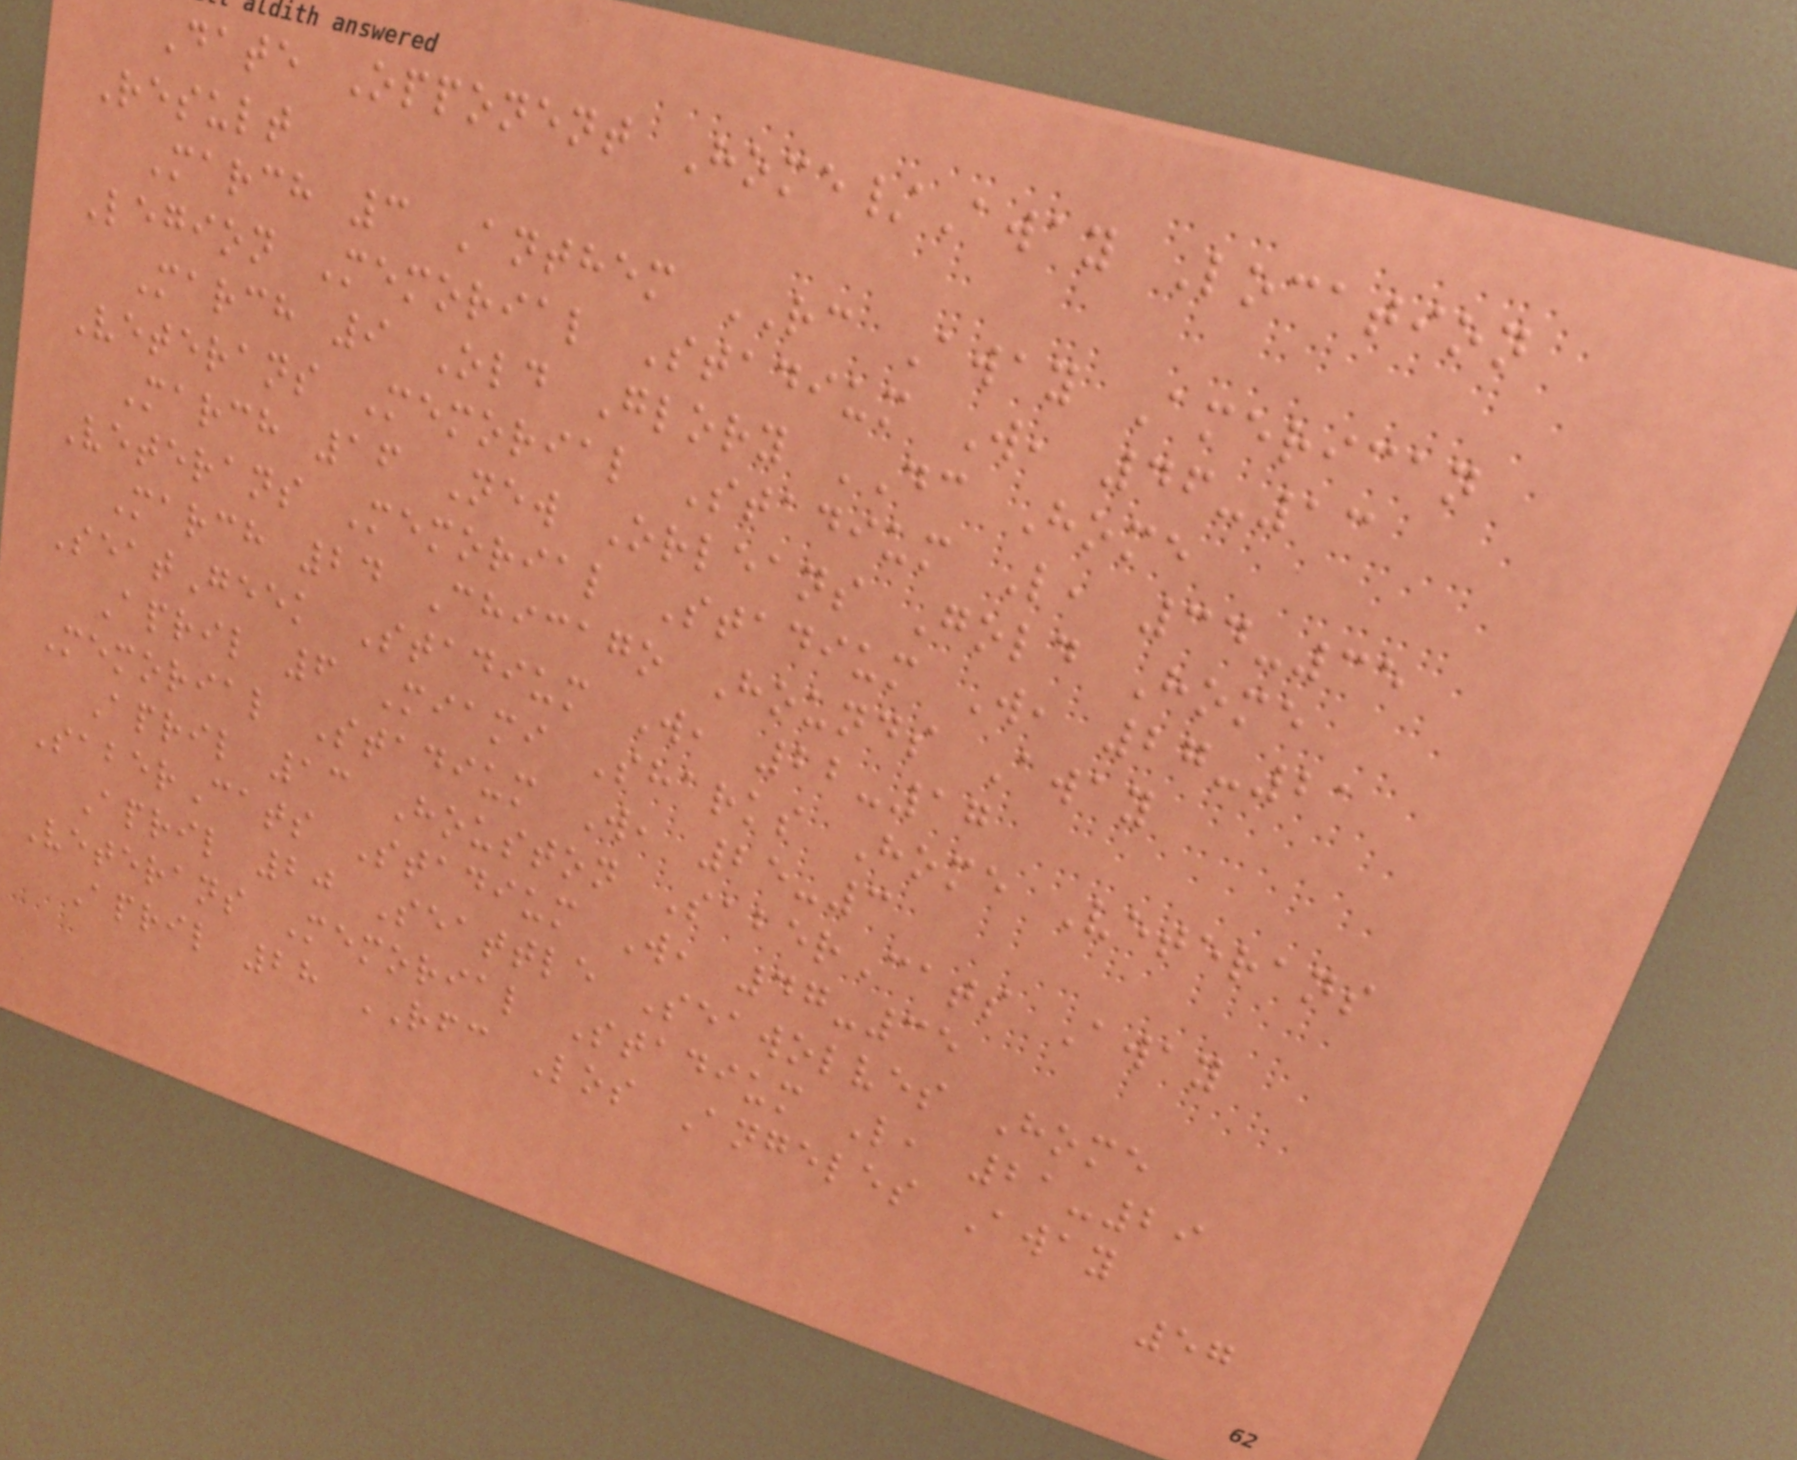Date Opponent Home/Away Location
Result
March 3 Anthem RC Away American
Legion Memorial Stadium W, 46-13
March 9 Old Glory DC Home
Veterans Memorial Stadium L, 34-35
March 16 New Orleans Gold Home
Veterans Memorial Stadium W, 27-21
March 24 Chicago Hounds Away
SeatGeek Stadium W, 22-17
April 6 Miami Sharks Home Veterans
Memorial Stadium W, 25-3
April 13 Houston SaberCats Away
SaberCats Stadium W, 47-35
April 20 Seattle Seawolves Home
Veterans Memorial Stadium L, 21-29
April 28 RFC Los Angeles Away
57
